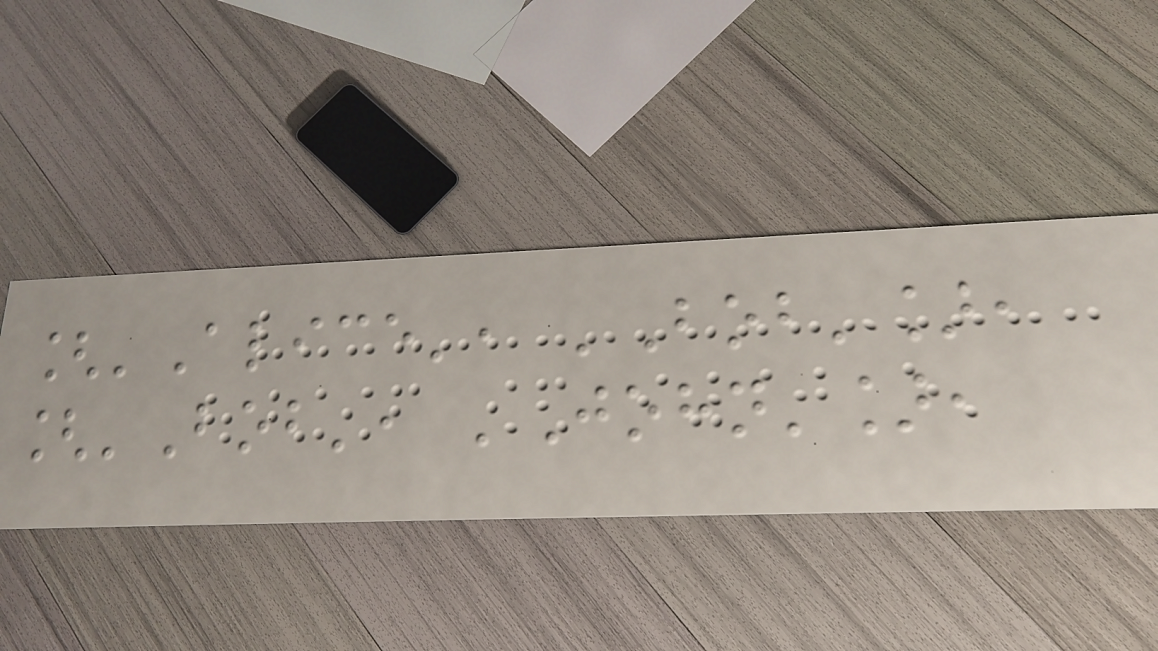['Alice', 'Bob'],
['Bob', 'John'],
